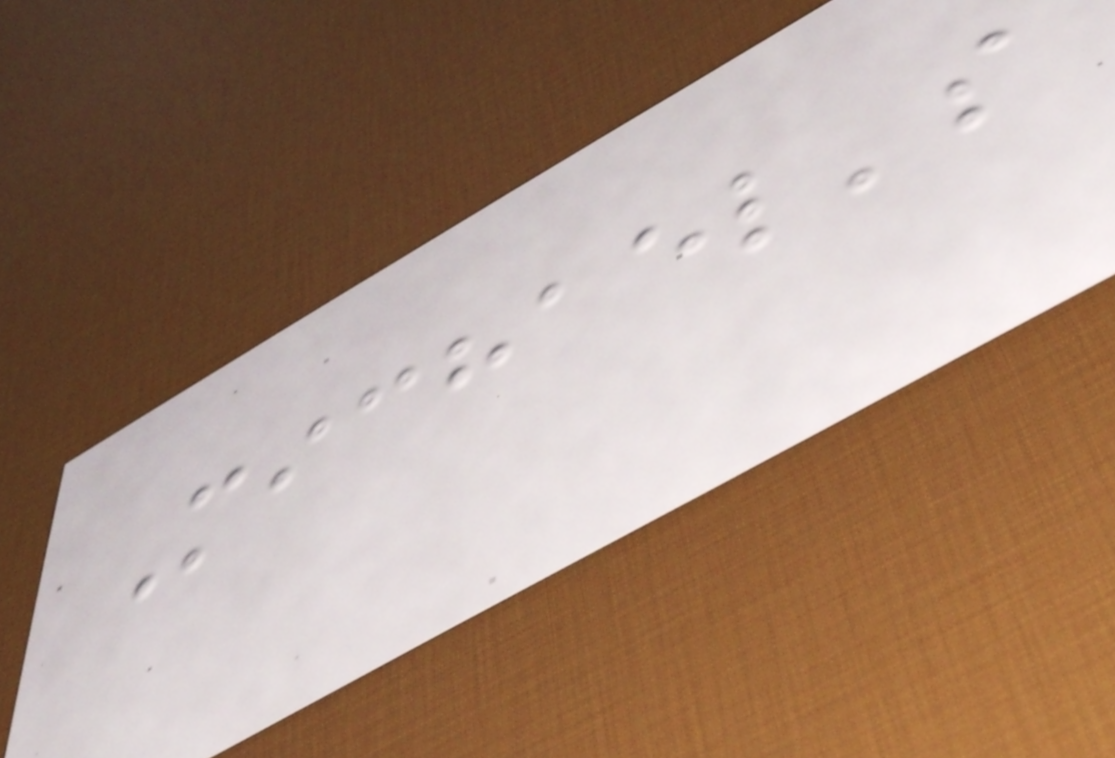Michael's
